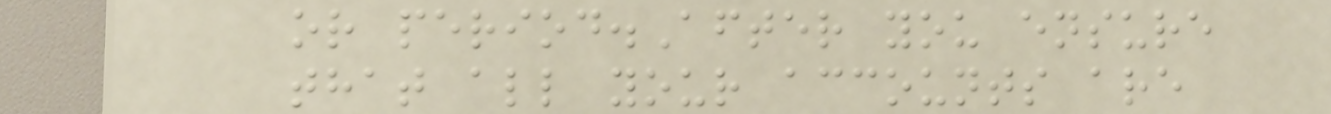or period.After you ensure
that all your accounts are
